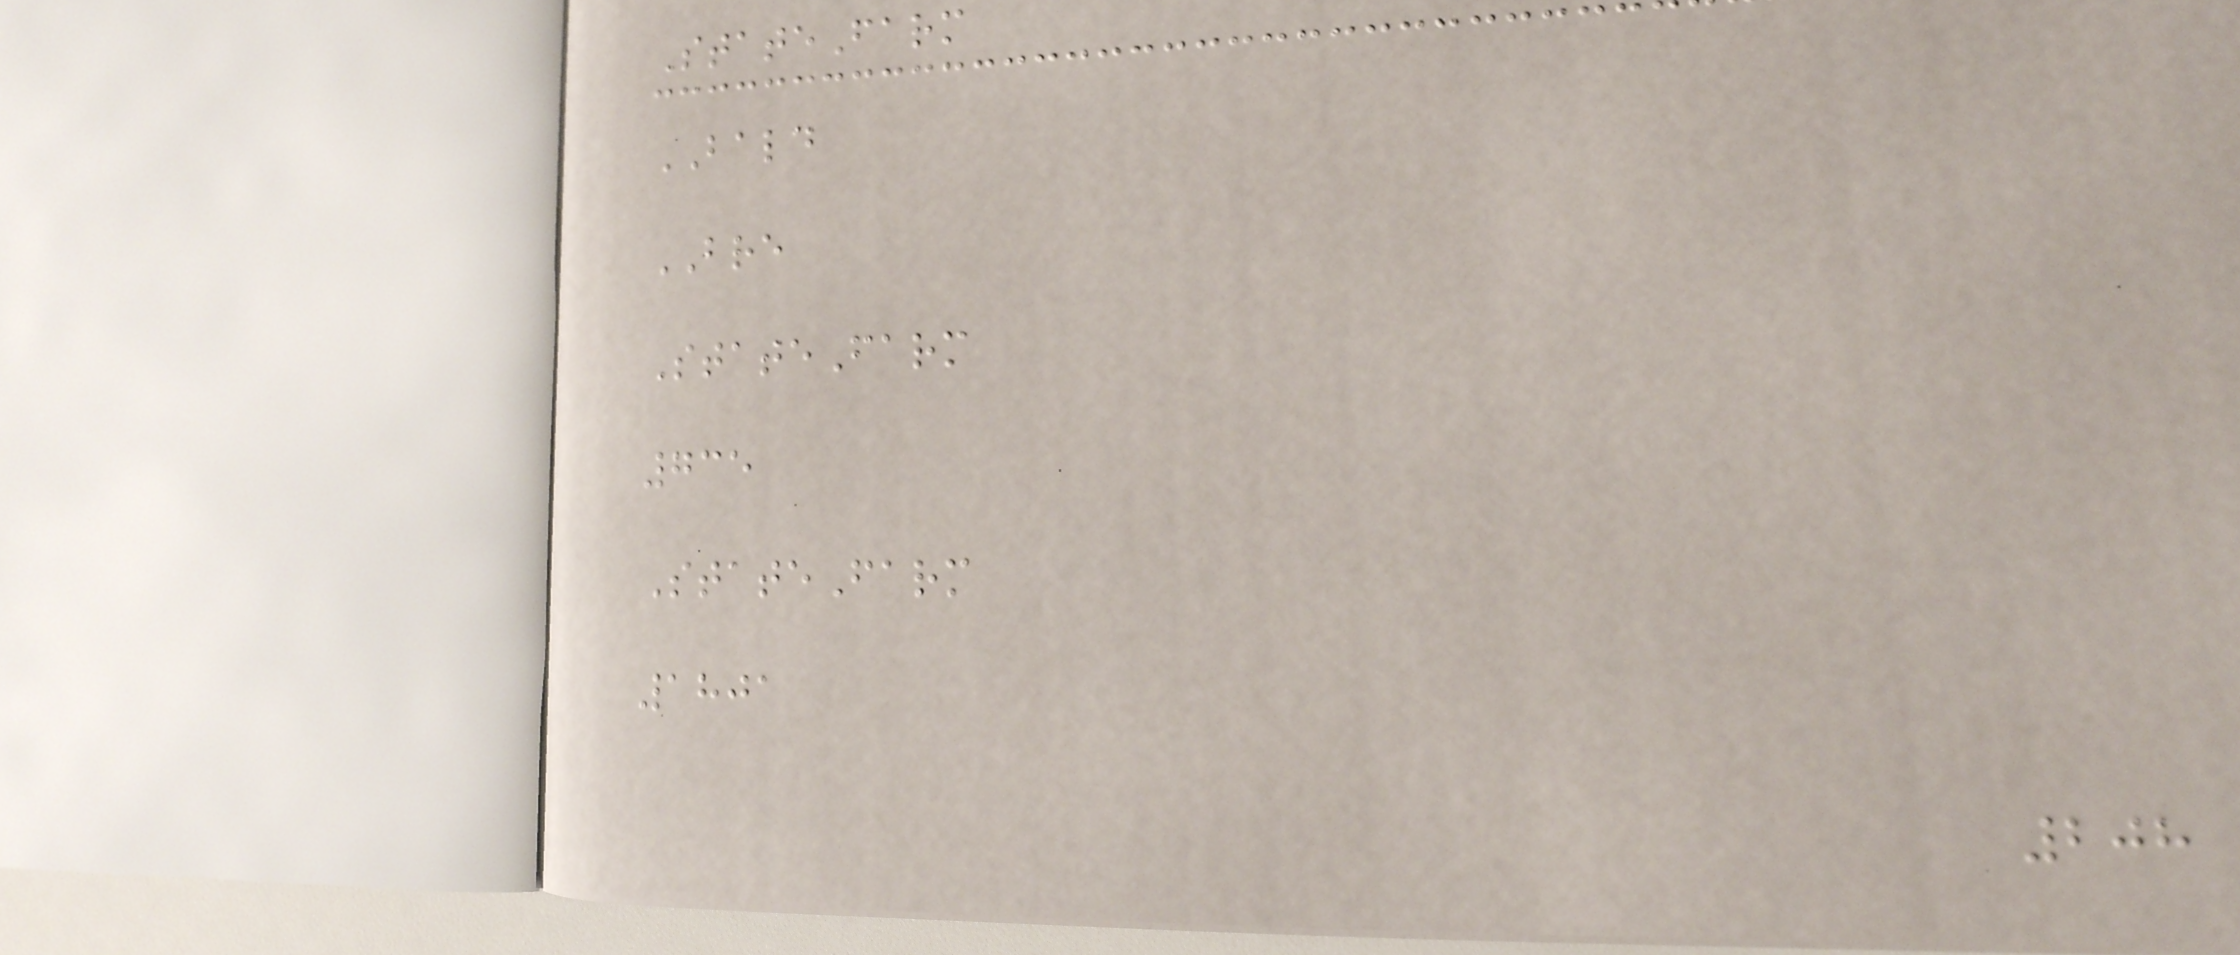StateFarm
BALD
BRE
StateFarm
735
StateFarm
1801
208
